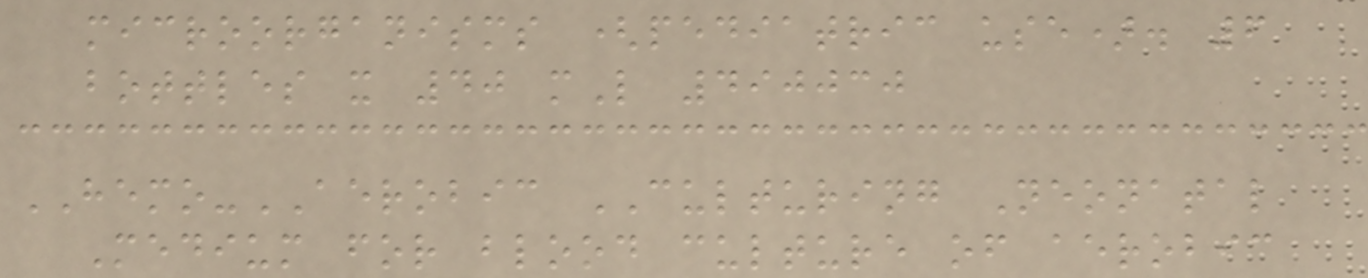microorganisms (pediatric use). 6
bottles x 40 mL 490030
HEMO-AEROBIC CULTURING Neonatal
Medium for blood culture of aerobic
